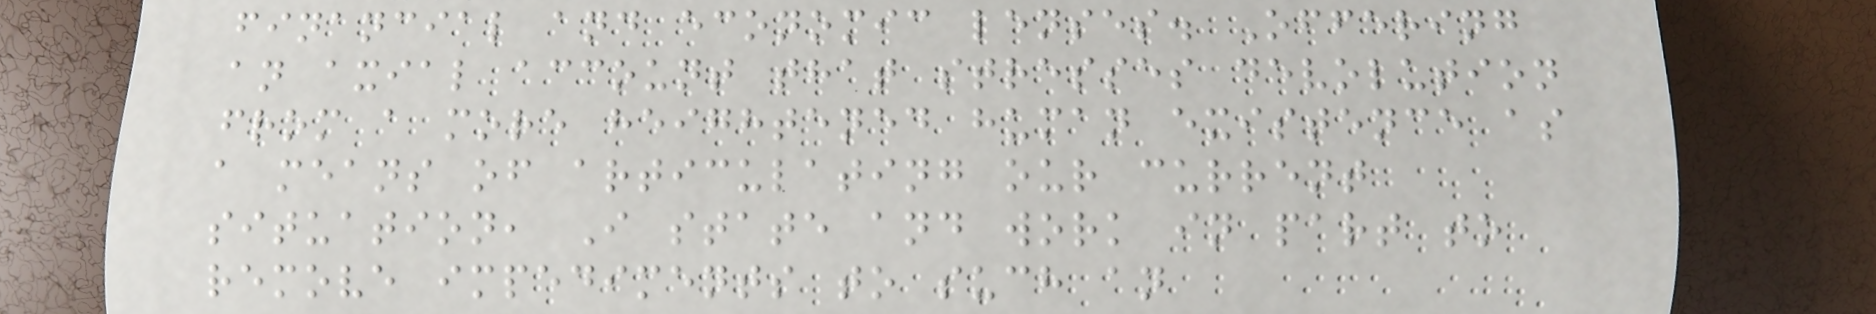financial and economic lenses. Offering
an axial account that stresses devolution
from a more heightened human existence as
a means of articulating our current
situation, I state and work in part to
remove impediments to such an
